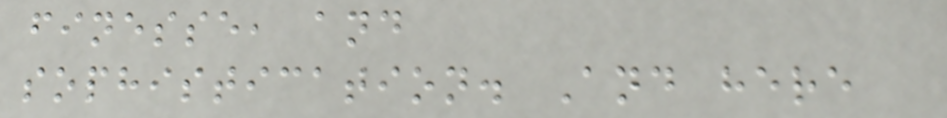finesse, and
sophistication. And here
